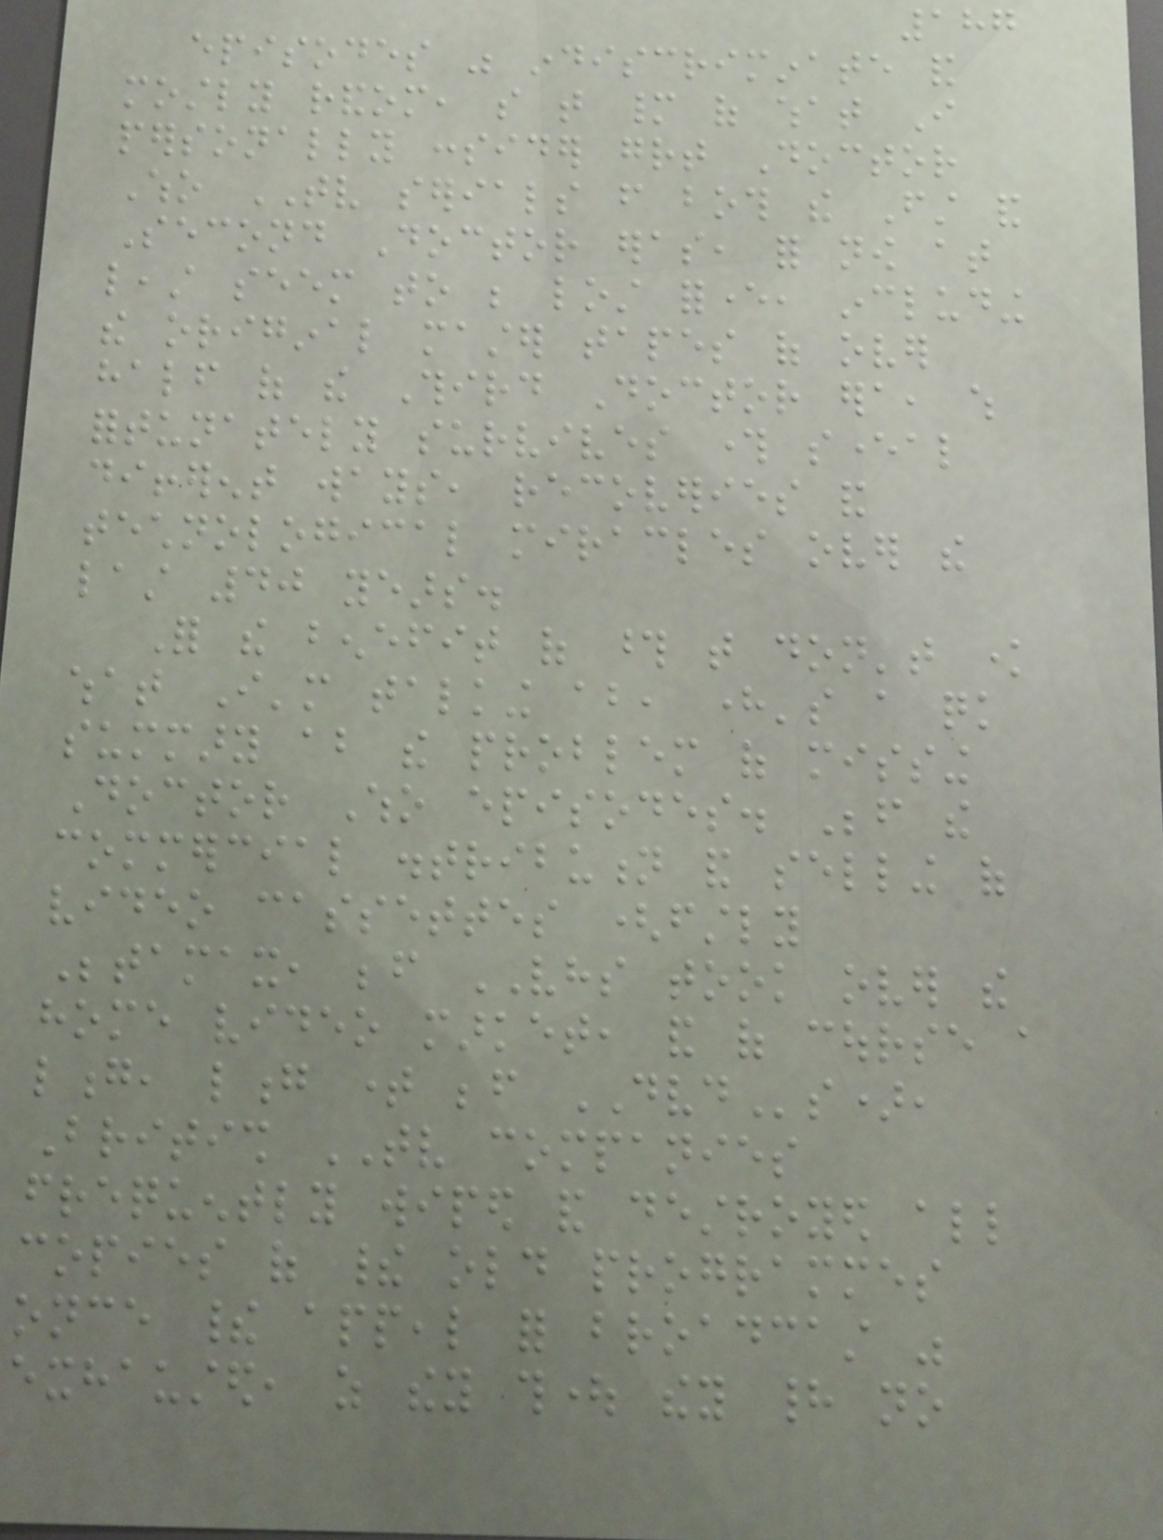187
episodes was indiscriminate and
mostly random, so that many of what I
personally consider great Doctor
Who TV serials from both the First and
Second Doctor eras, for now at
least seem to be lost forever, including
the original master tapes of over
half of the Third Doctor era, which
fortunately survives through several
different ways, recoveries and
technological miracles over the
last 40 years.
For the benefit of those that don't know
what I'm talking about, here's a quick
summary about the problem of missing
Doctor Who episodes. Before the
commercial distribution and selling of
video cassettes (firstly
Betamax, before VHS took over the
home video market, and of course a
long, long time before DVDs),
British TV companies
frequently wiped and destroyed all
copies of their old programmes
once their appeal for broadcast was
exhausted, as they thought they had no
